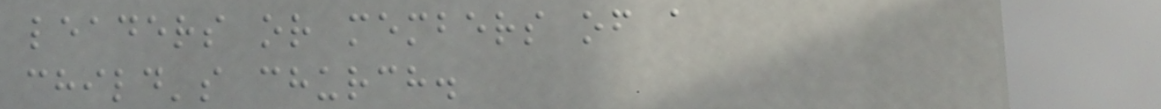leaders or members of a
child's church.
